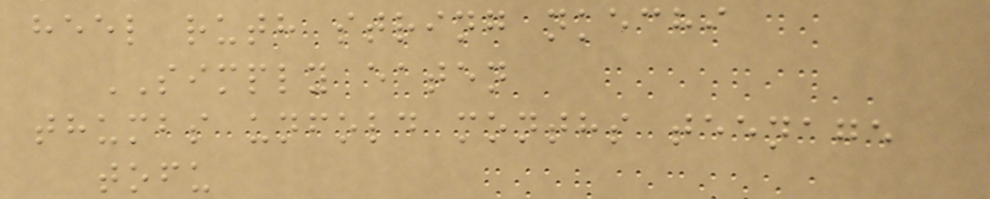heel ruth string nkechi
SIMPLY eaten
thumbs unfold months teenage
tofu
